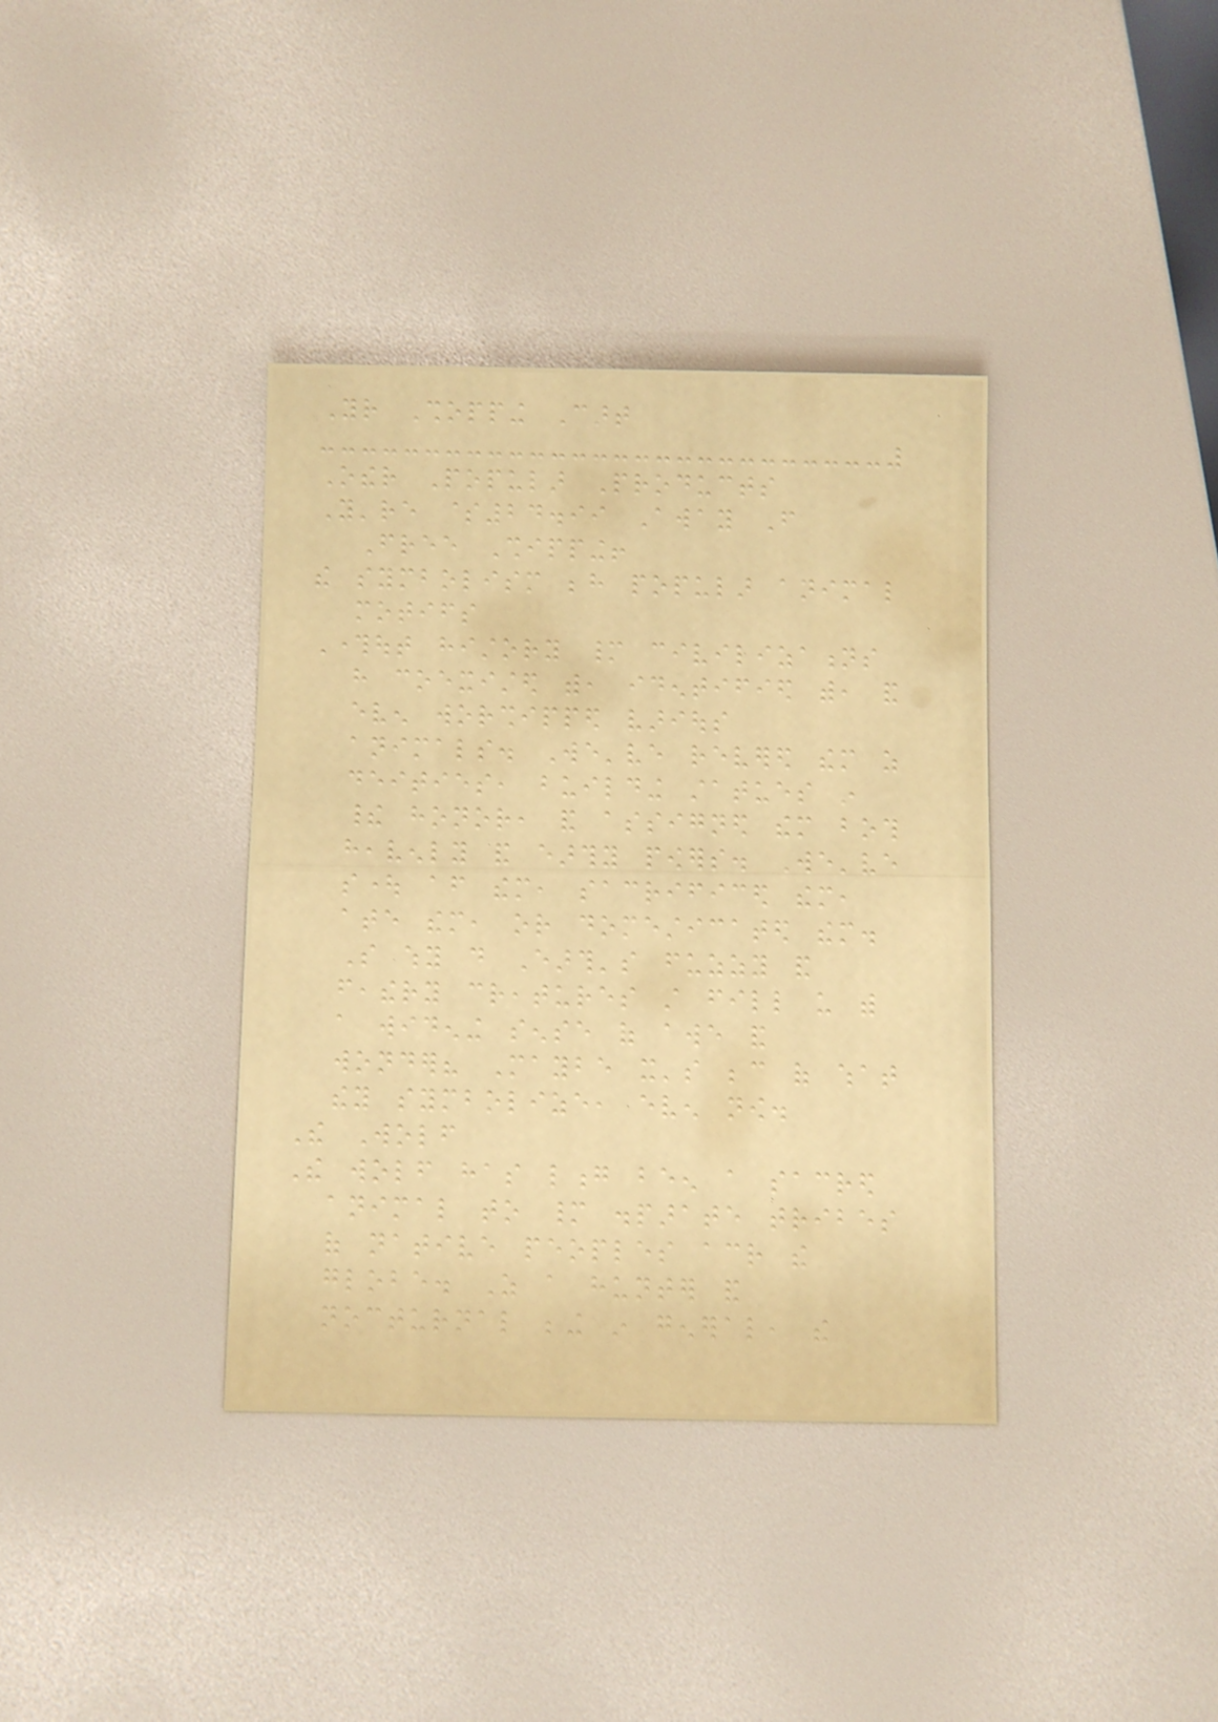Your Shopping Cart
Other Popular Products
You're $24.99 Away From
Free Shipping!
the symbolism behind popular animal
motifs
Throughout history many civilizations
have coexisted with, identified with, and
even worshipped various
animals. We've revered them as
deities, building statues in
their honor, and assigned them both
heavenly and earthy powers. We've
sought after them, sacrificed them,
ate them, or domesticated them.
So why do Earth's fuzzy and
feathery creatures still fill us with
a widening sense of awe and
wonder? Maybe it's because of what
they symbolize, even now.
The Wolf
The wolf has long been a sacred
animal to many disparate tribes
of native peoples across the
globe. As a hunter and
nocturnal being in general, the
